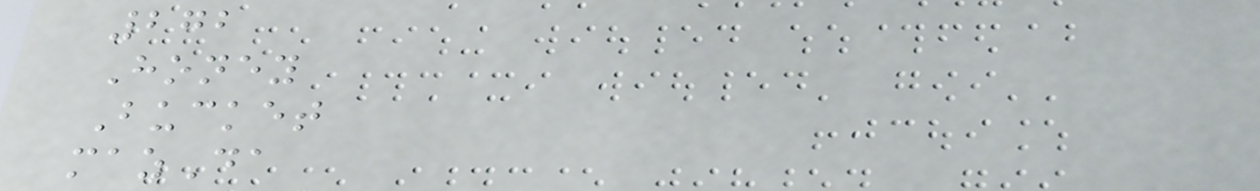272
Honey
Bucket
mazDa
